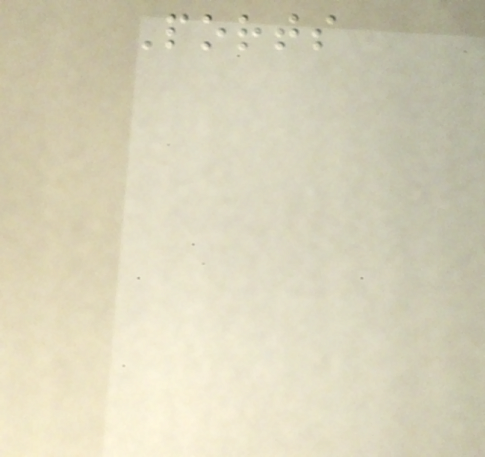Ports
